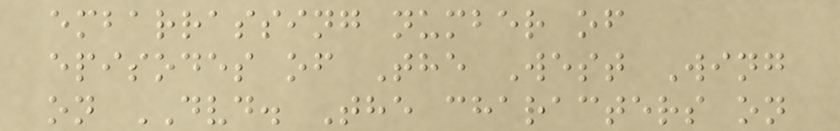embarrassing number of
episodes of The West Wing
on DVD. The characters on
